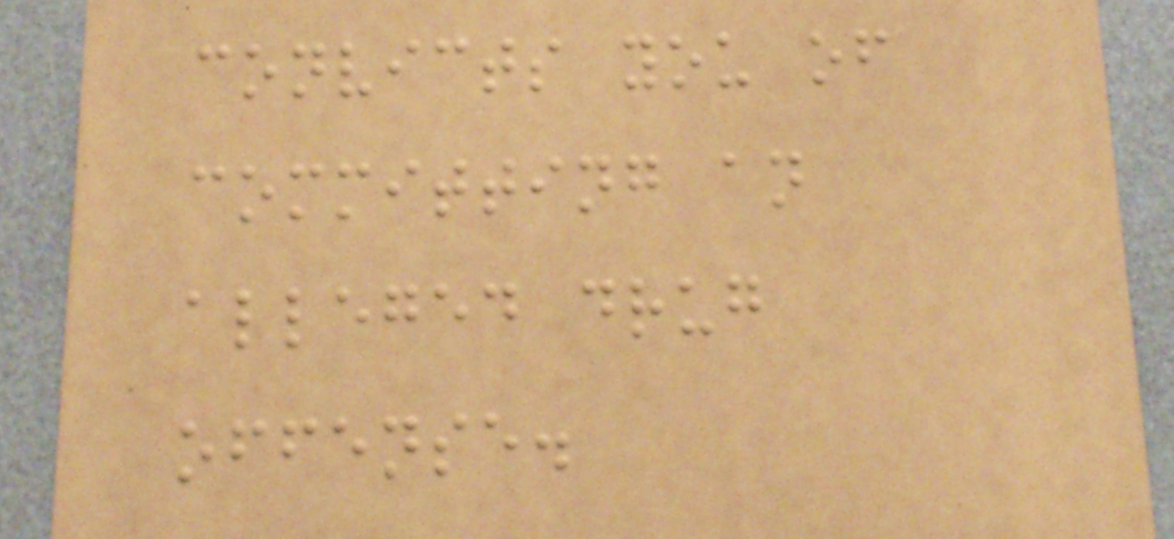convicts you of
committing an
alleged drug
offense.
